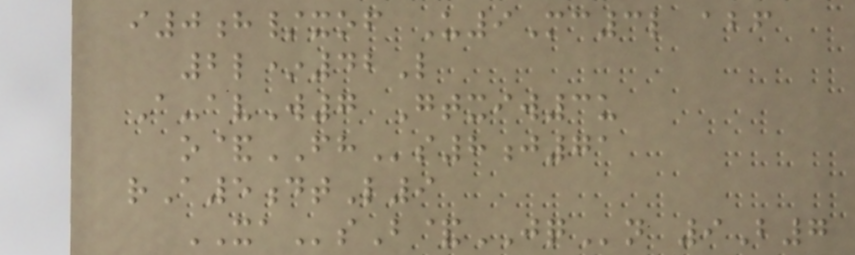i0h/xof U9Mc3l abf
2l*42L
A-avW7 Gtxiw3u
o&FHs8j71
rA5dtL9
XAsB&JQn 9B7
